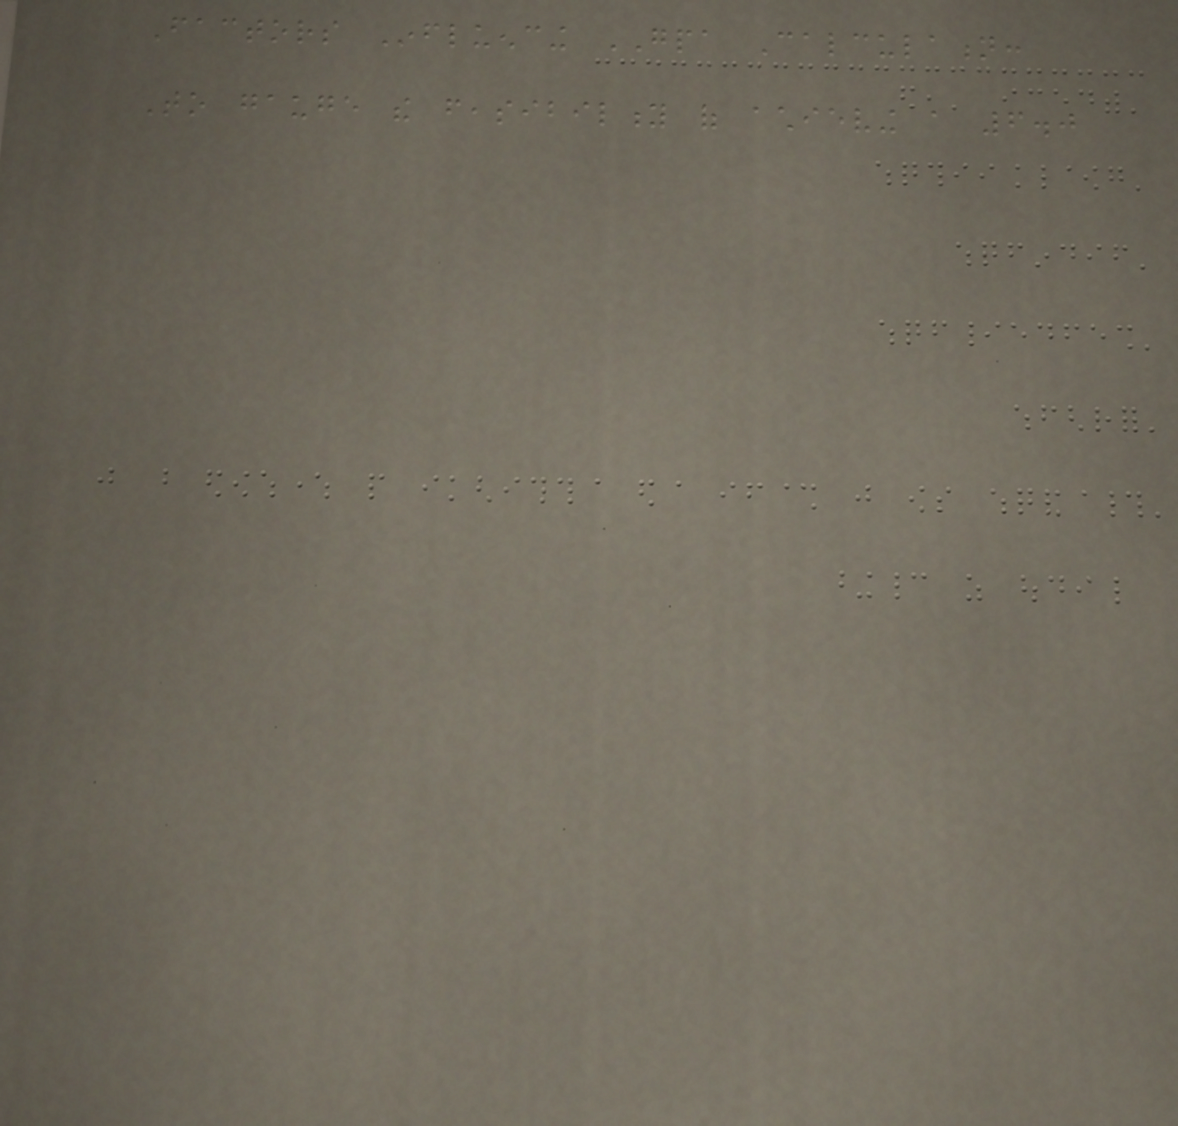Factors Influencing GPA Calculation:
To gauge the feasibility of achieving a 6.0
